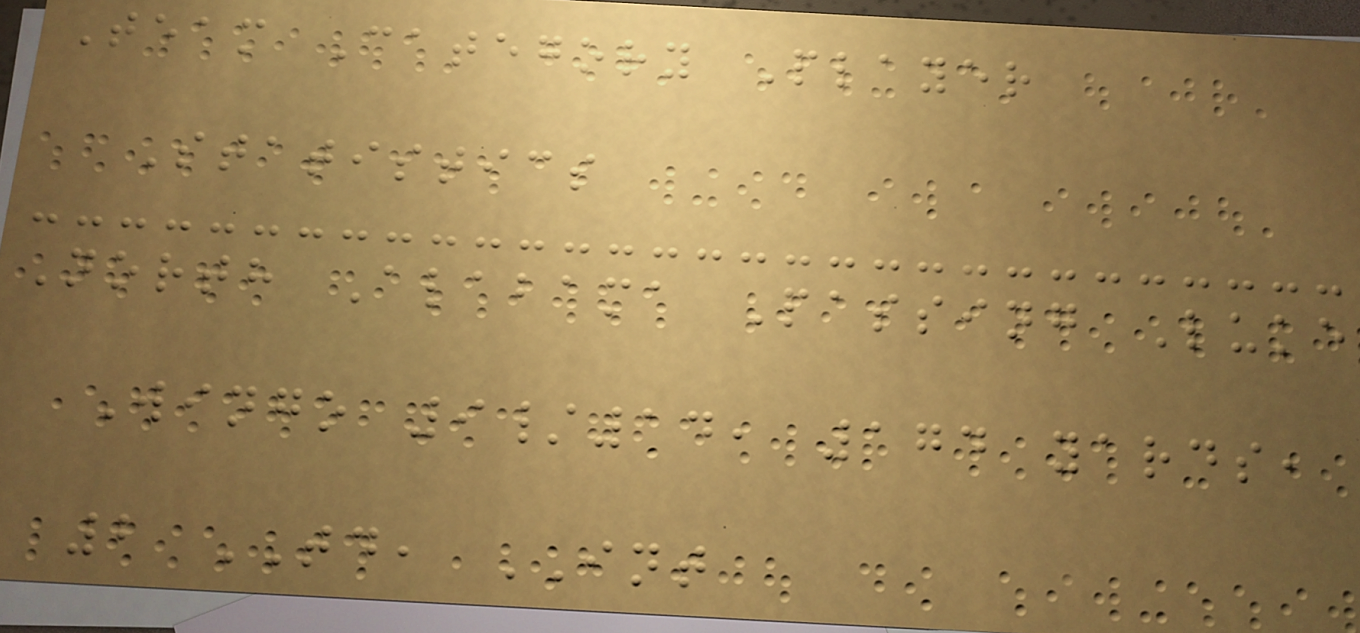Team Category Player
Statistics
North Alabama Passing Luke
Wingo 9/14, 174 yards,
2 TD, INT
